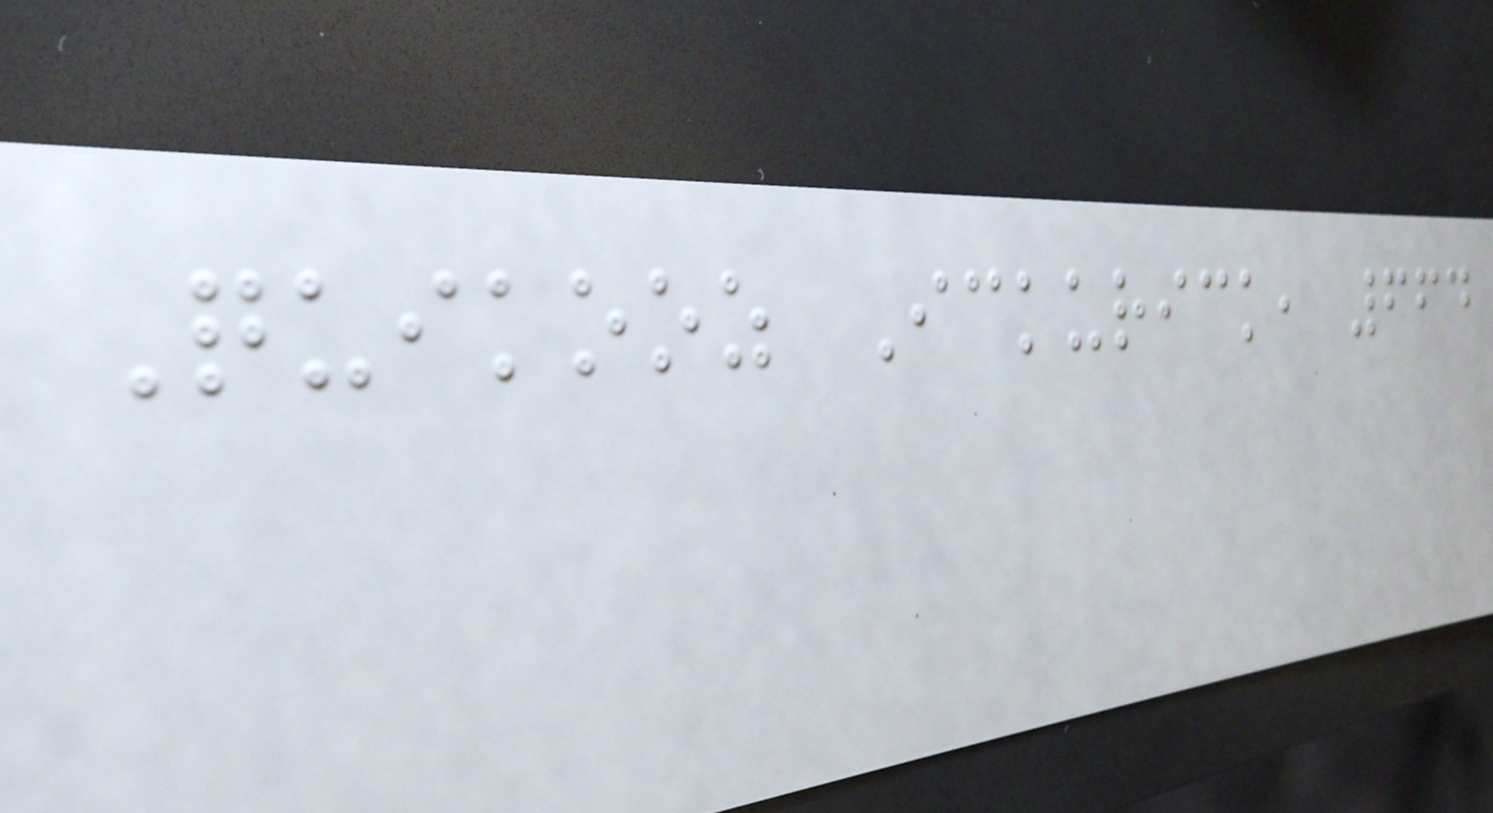Quikooz Ickurick, 664
